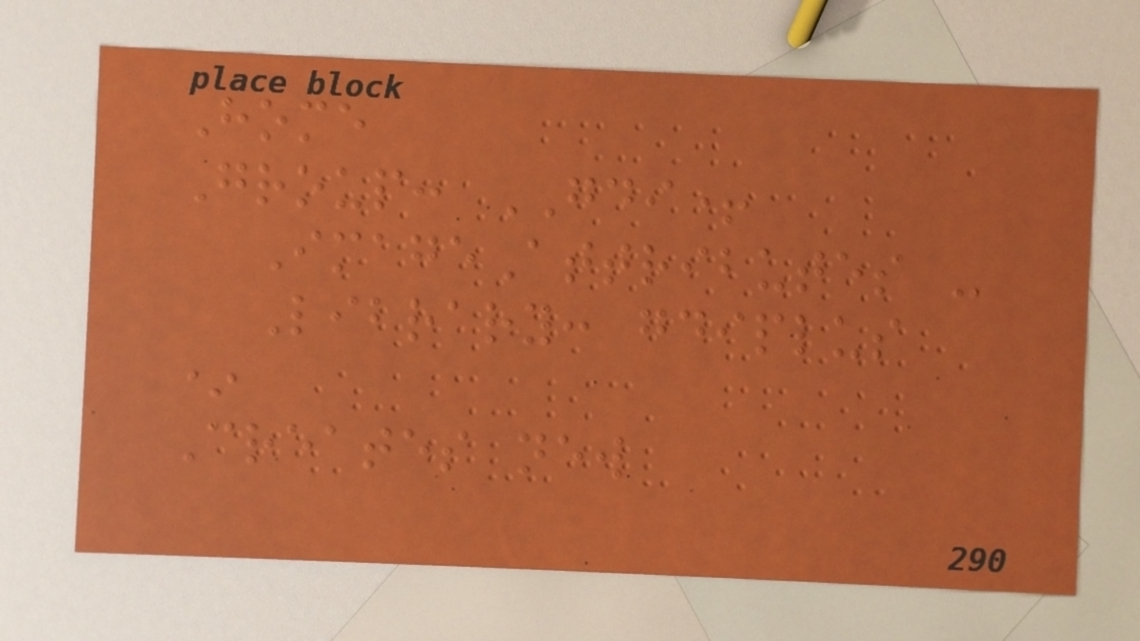Home
Group: GDI+
ImageAttributes -
Library: gdiplus
*
Creates new
